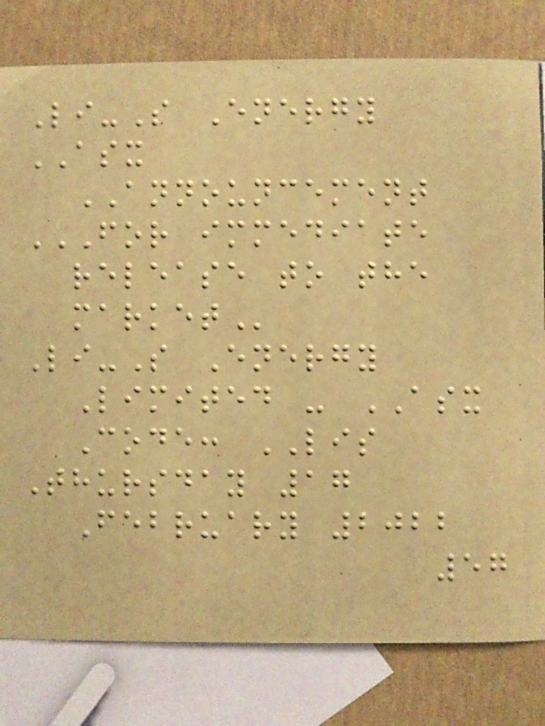Li-S Energy
ASX
ANNOUNCEMENT
FOR IMMEDIATE
RELEASE TO THE
MARKET
Li-S Energy
Limited - ASX
Code: LIS
Thursday 17
February 2022
57
